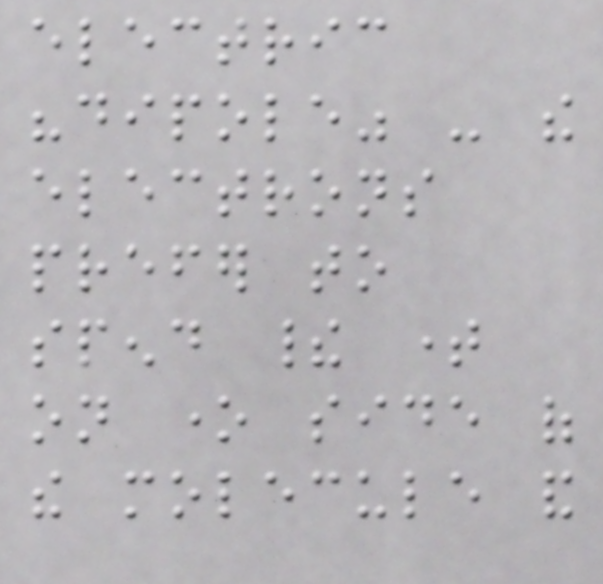electric
"dipole" - the
electrons
prefer to
spend their time
on one side of
the molecule and
